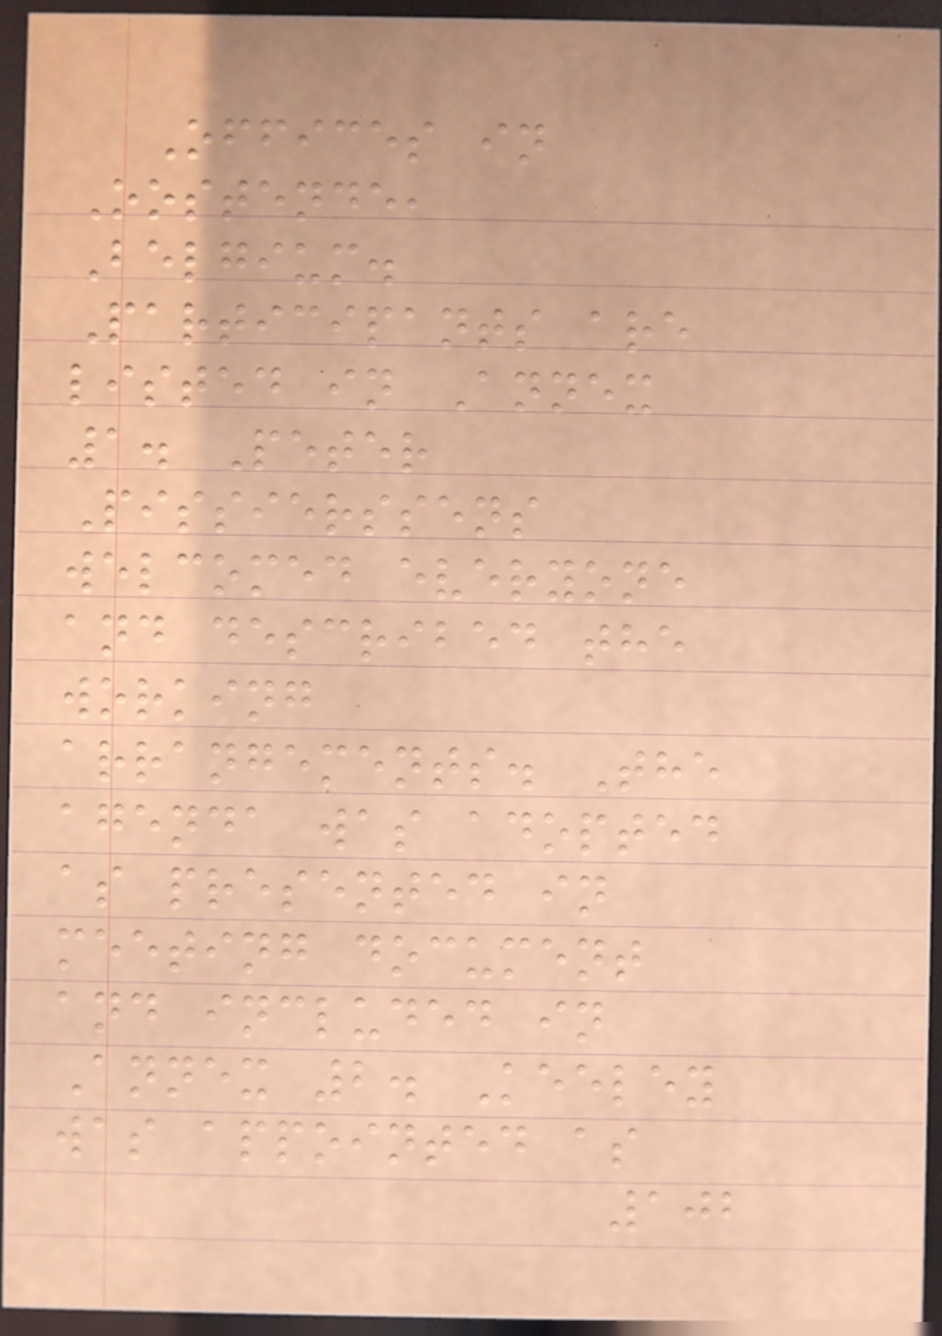Offices in
Oostende,
Belgium.
Participants are
listed in Annex
1. Peter
Pissierssens
welcomed everyone
and described the
working
arrangements. The
agenda was adopted
as presented in
meeting document
and included in
Annex 2. Keeley
was appointed as
102
